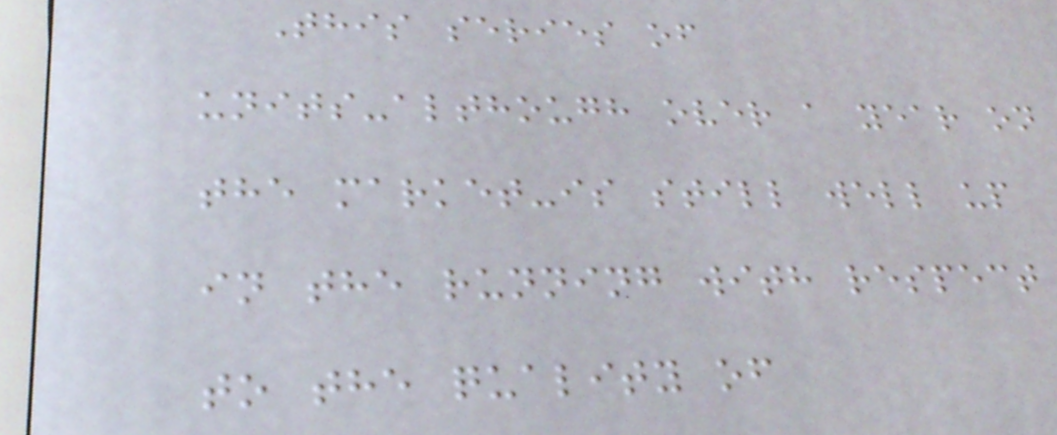This series of
units-although over a year on
the market-is still well up
in the running with respect
to the quality of
